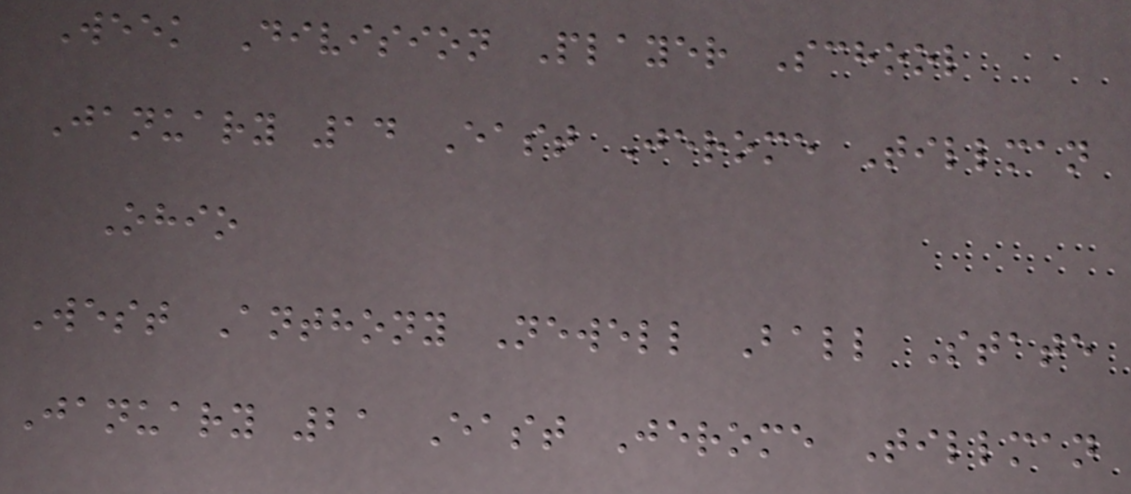Week Division Player School
January 14 East Jerome Tillman
Ohio
West Anthony Newell Ball State
January 21 East Jerome Tillman
